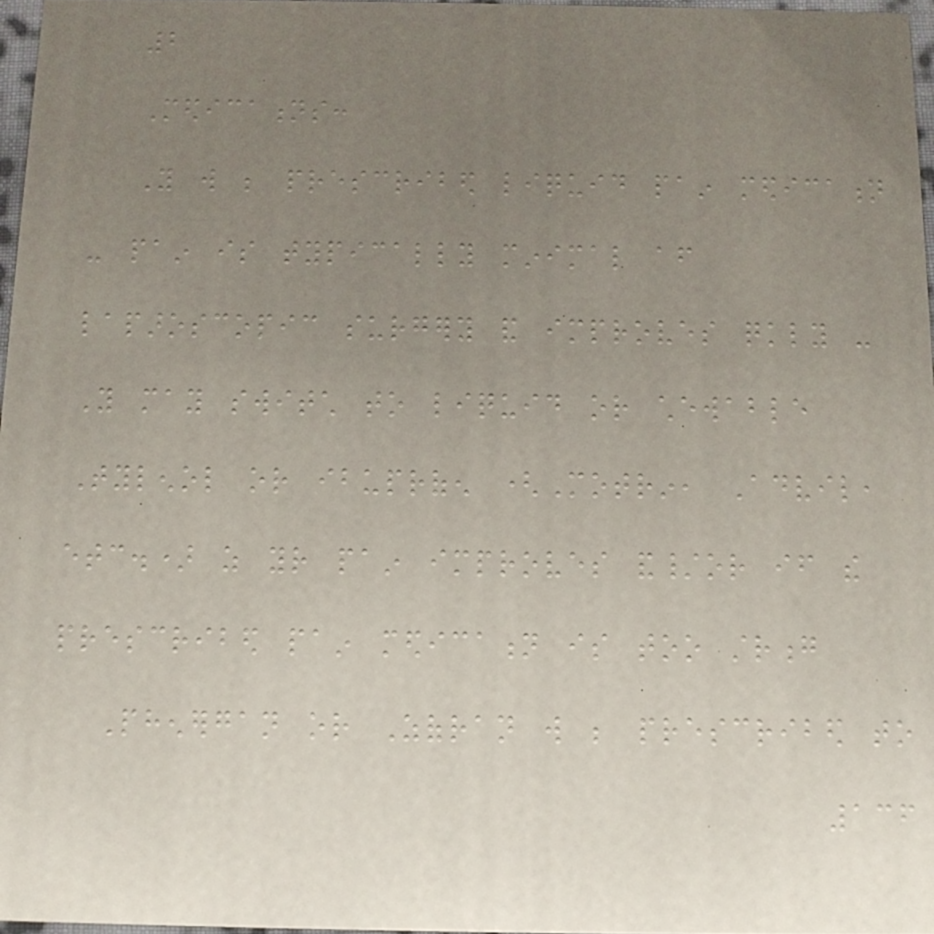2
Medications:
You will be prescribed liquid pain medication
- pain is typically minimal after
laparoscopic surgery and improves quickly -
You may switch to liquid or chewable
Tylenol or ibuprofen (Motrin, Advil,
etc.) as your pain improves and/or if the
prescribed pain medication is too strong
Phenergan or Zofran will be prescribed to
136
